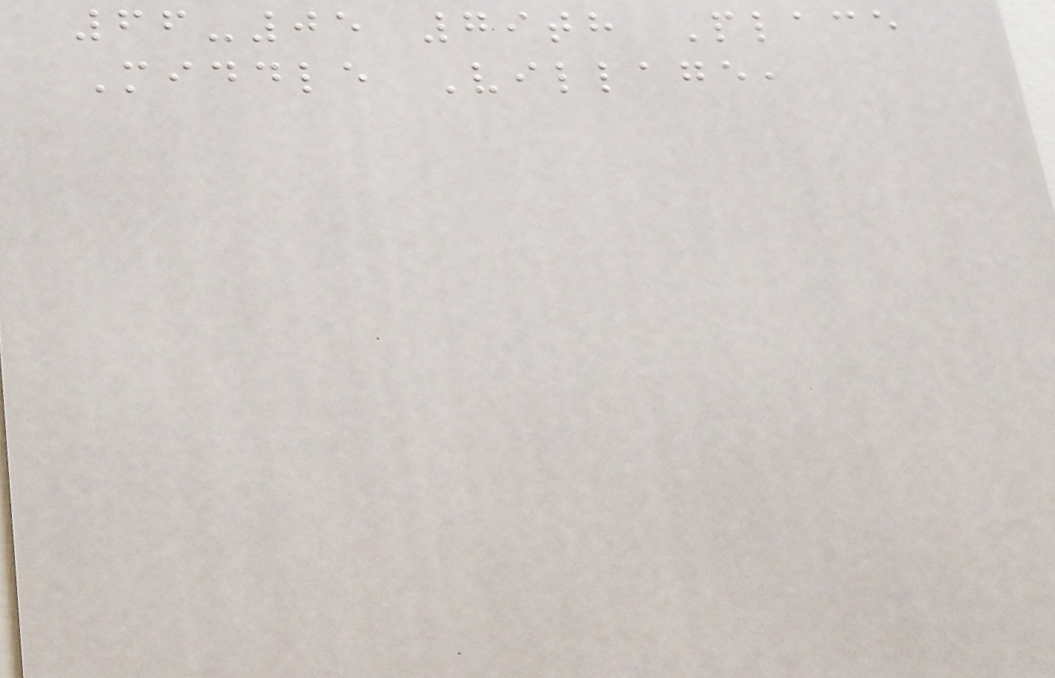66-05 79th Place
Middle Village,
